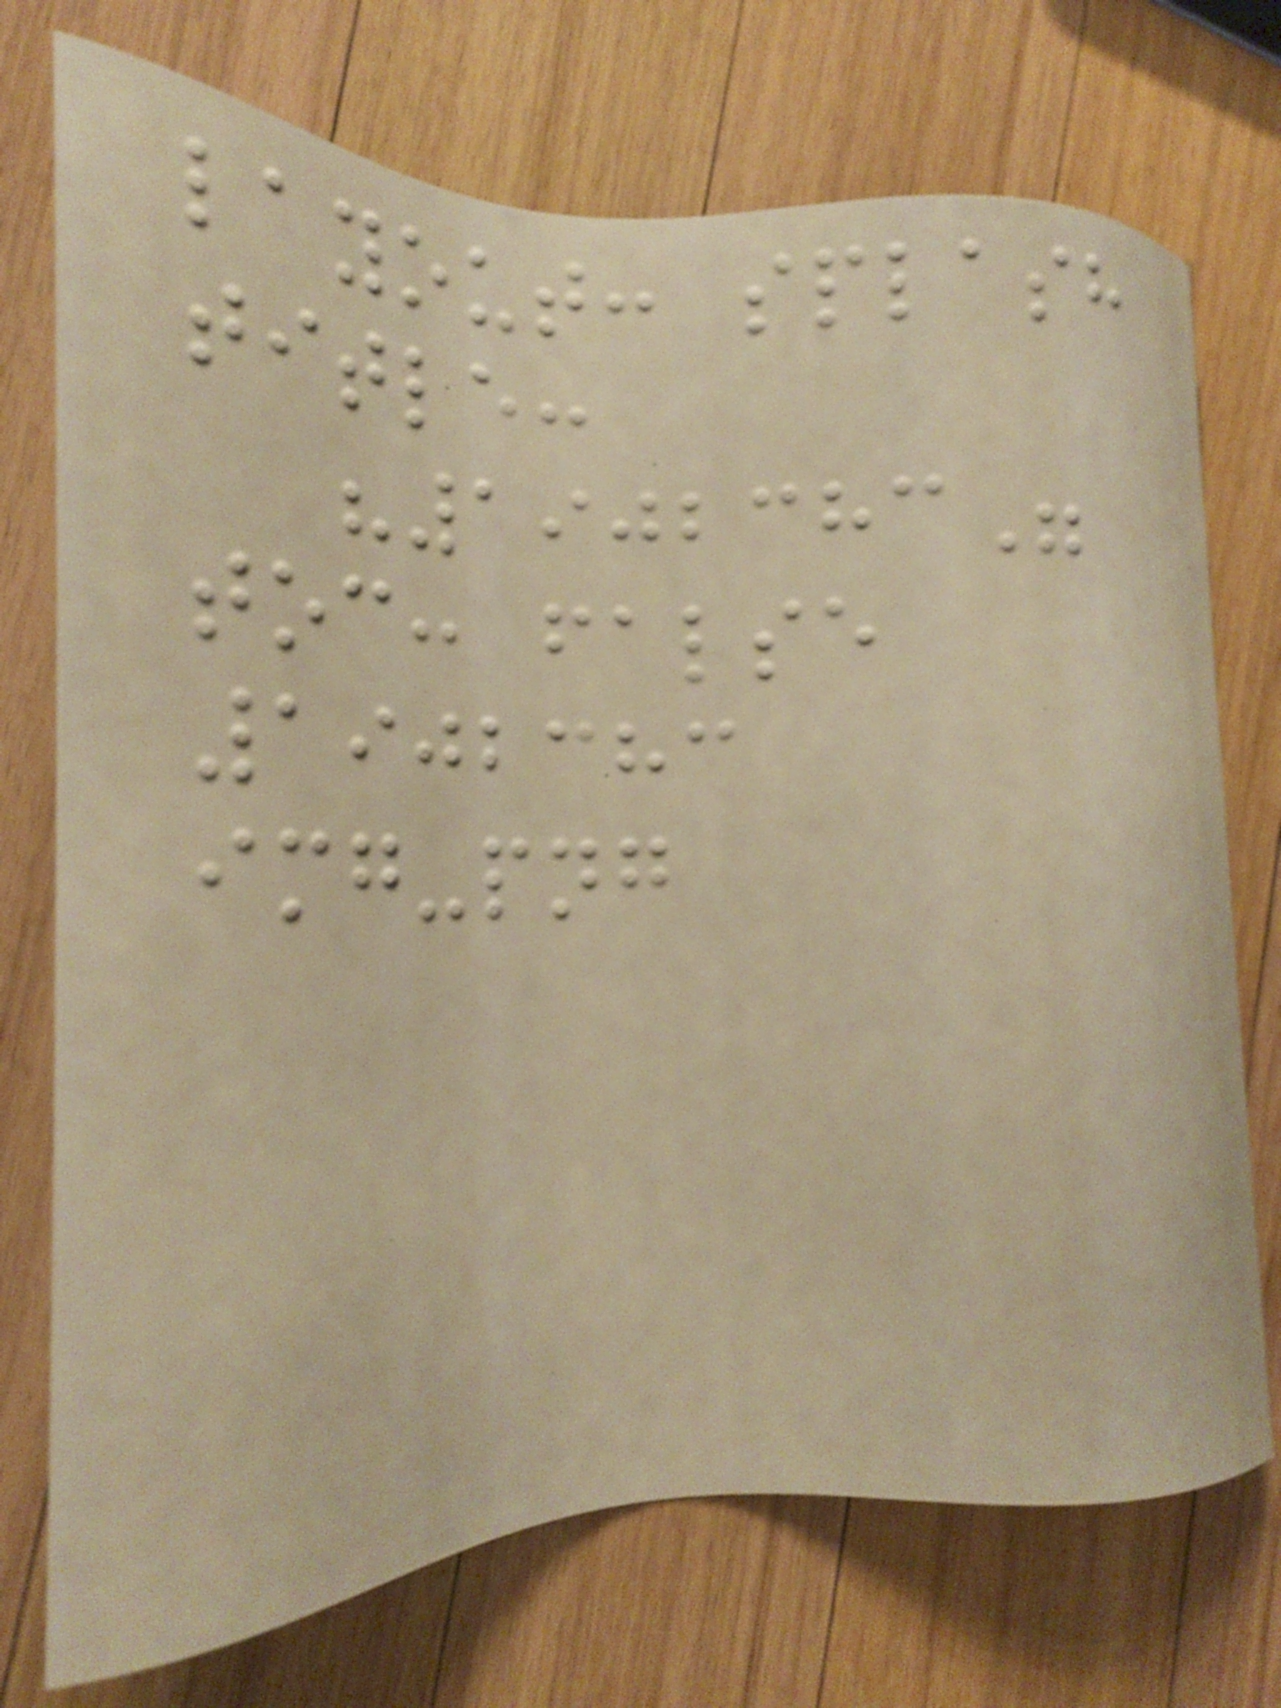layout: splash
title:
"1902383"
toc: false
1902383
img-png
